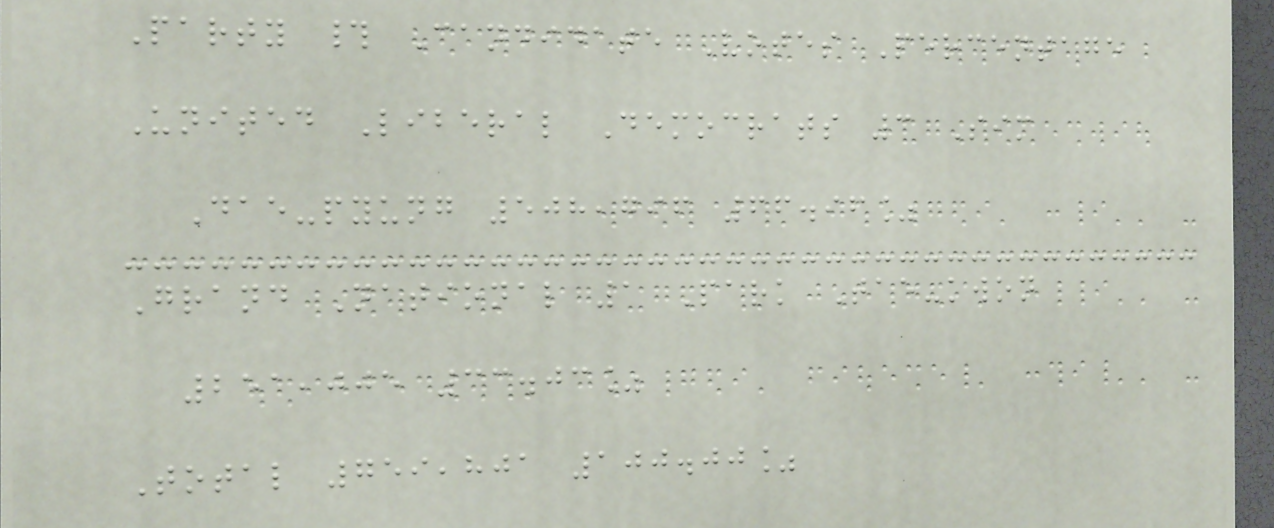Party # Candidate Votes Percentage
United Liberal Democrats 3 Sim
Dae-pyung 508,796 66.96%
Grand National 1 Park Tae-kwon
251,005 33.03%
Total 759,801 100.00%
